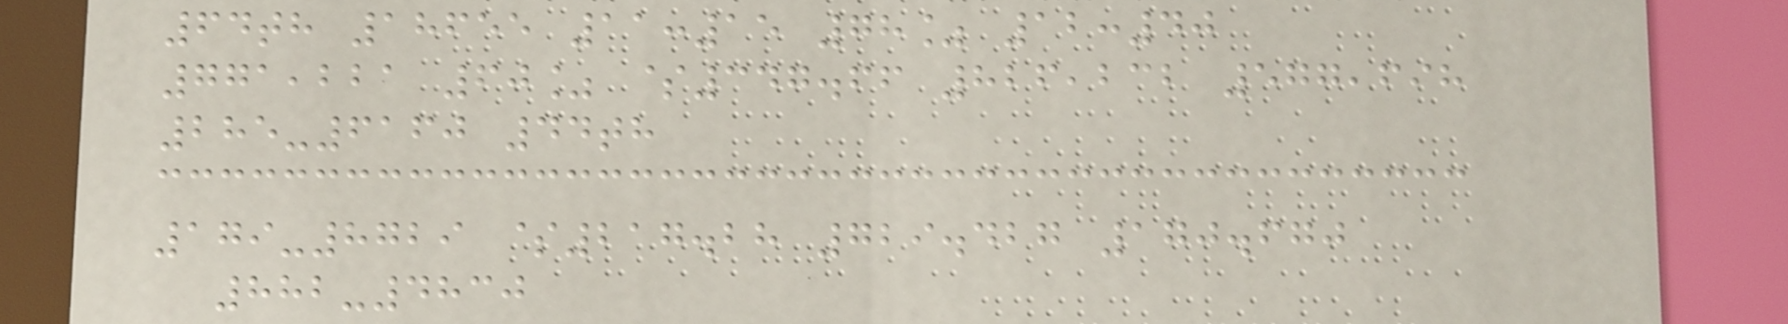64th 18655 11:15 78% 12:40
771,221 60% $347.66 826,232 577,698
285-6160 44th
179-8729 $217.28 729.427 170.670
882-4830
